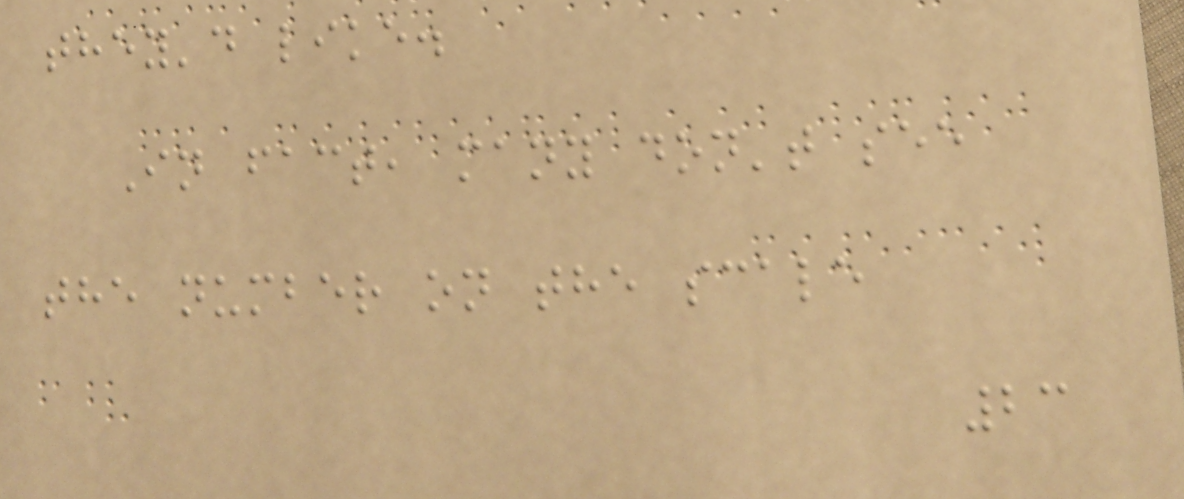they'd like.
In fact, many don't see
the number on the scale
23
